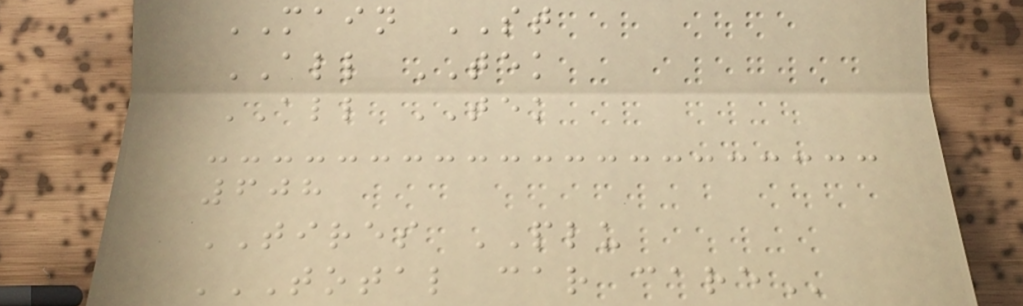MAIN ST
ALL TEK
ALL TEK
608
TIRES PLU
TOTAL CAR CARE
